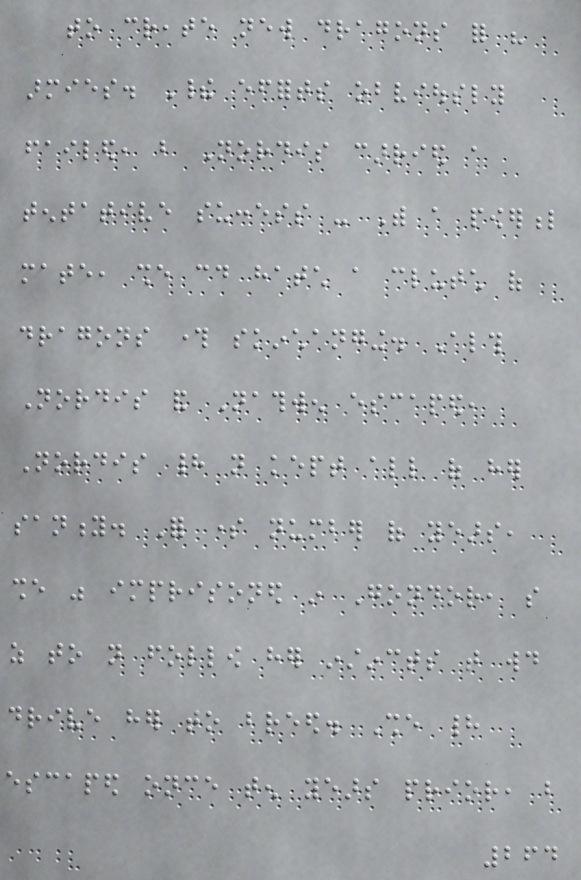to create new dragons for his
armies. Their efforts obviously
failed, but Nordis carried a
tentative success - With a powerful
mate, she could hatch a clutch of
dragons through skinchanging. Although
Nordis and Nathwen escaped,
Nordis had not kept all of her
sanity. For some number of years,
she was imprisoned in Gondor, so
as to not follow her instincts that would
drive her to breed. She had
escaped once ten years prior, but
264
